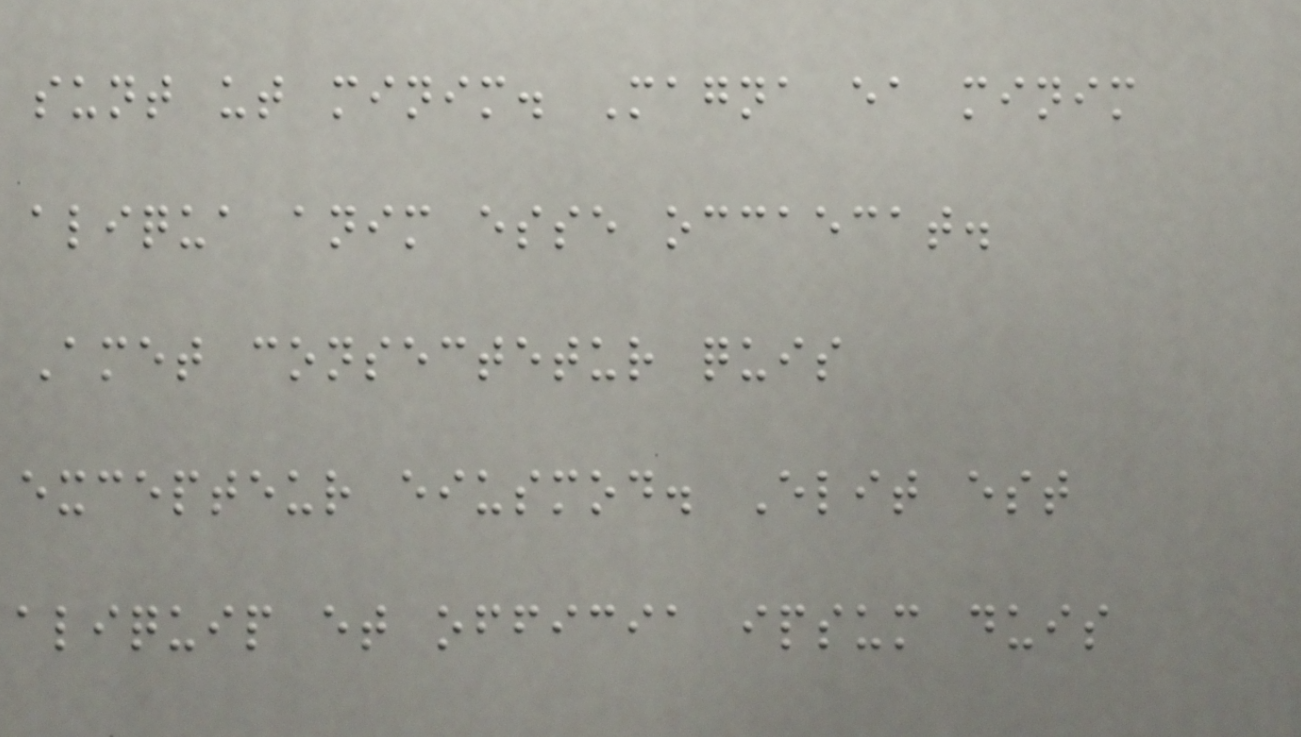sunt ut minim. Magna ea minim
aliqua anim esse occaecat.
Amet consectetur quis
excepteur eiusmod. Elit est
aliquip et officia ipsum duis
